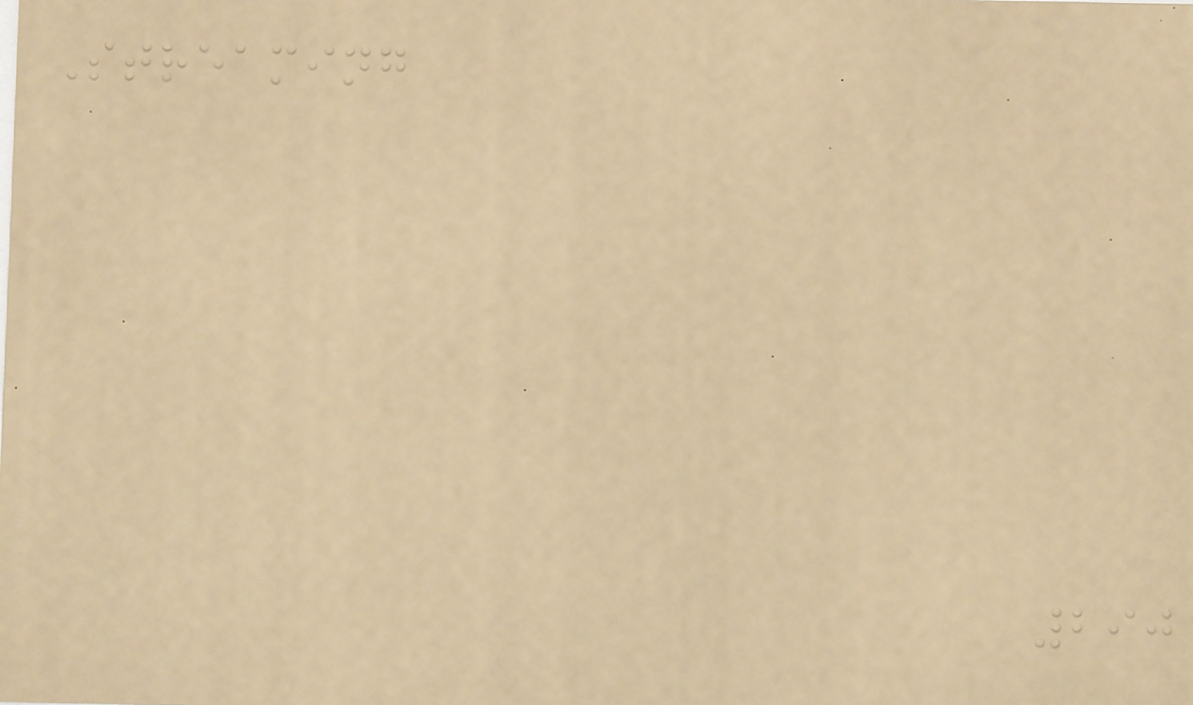Streaming
290
